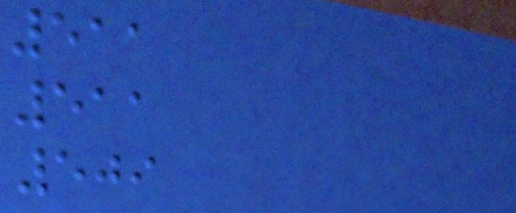511
511
509
